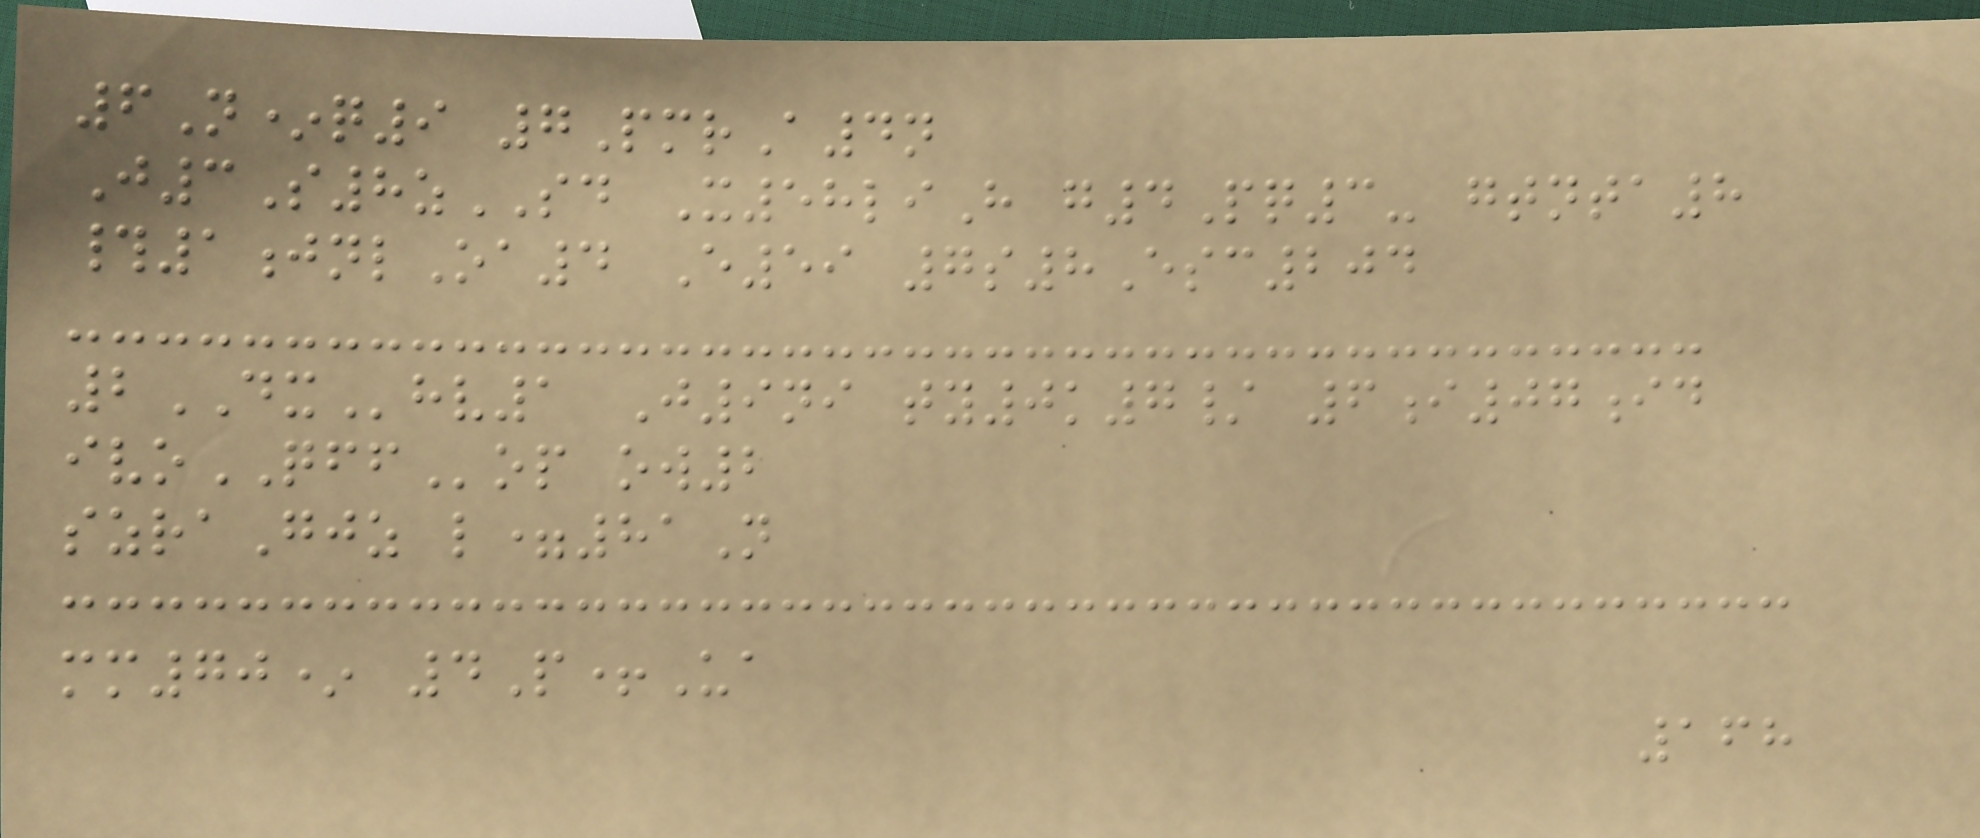6N*q9 7PmrA4n
J3S8zSD X58liH g4Pq3- gtnta8
#1jnlOa4 E59 7s8Esc204
2DXhv1 J9ni ty0k7/ 6i07id
ivoQFFop ow2
szraGjz l=81N
mm70* 4P+Ua
168
